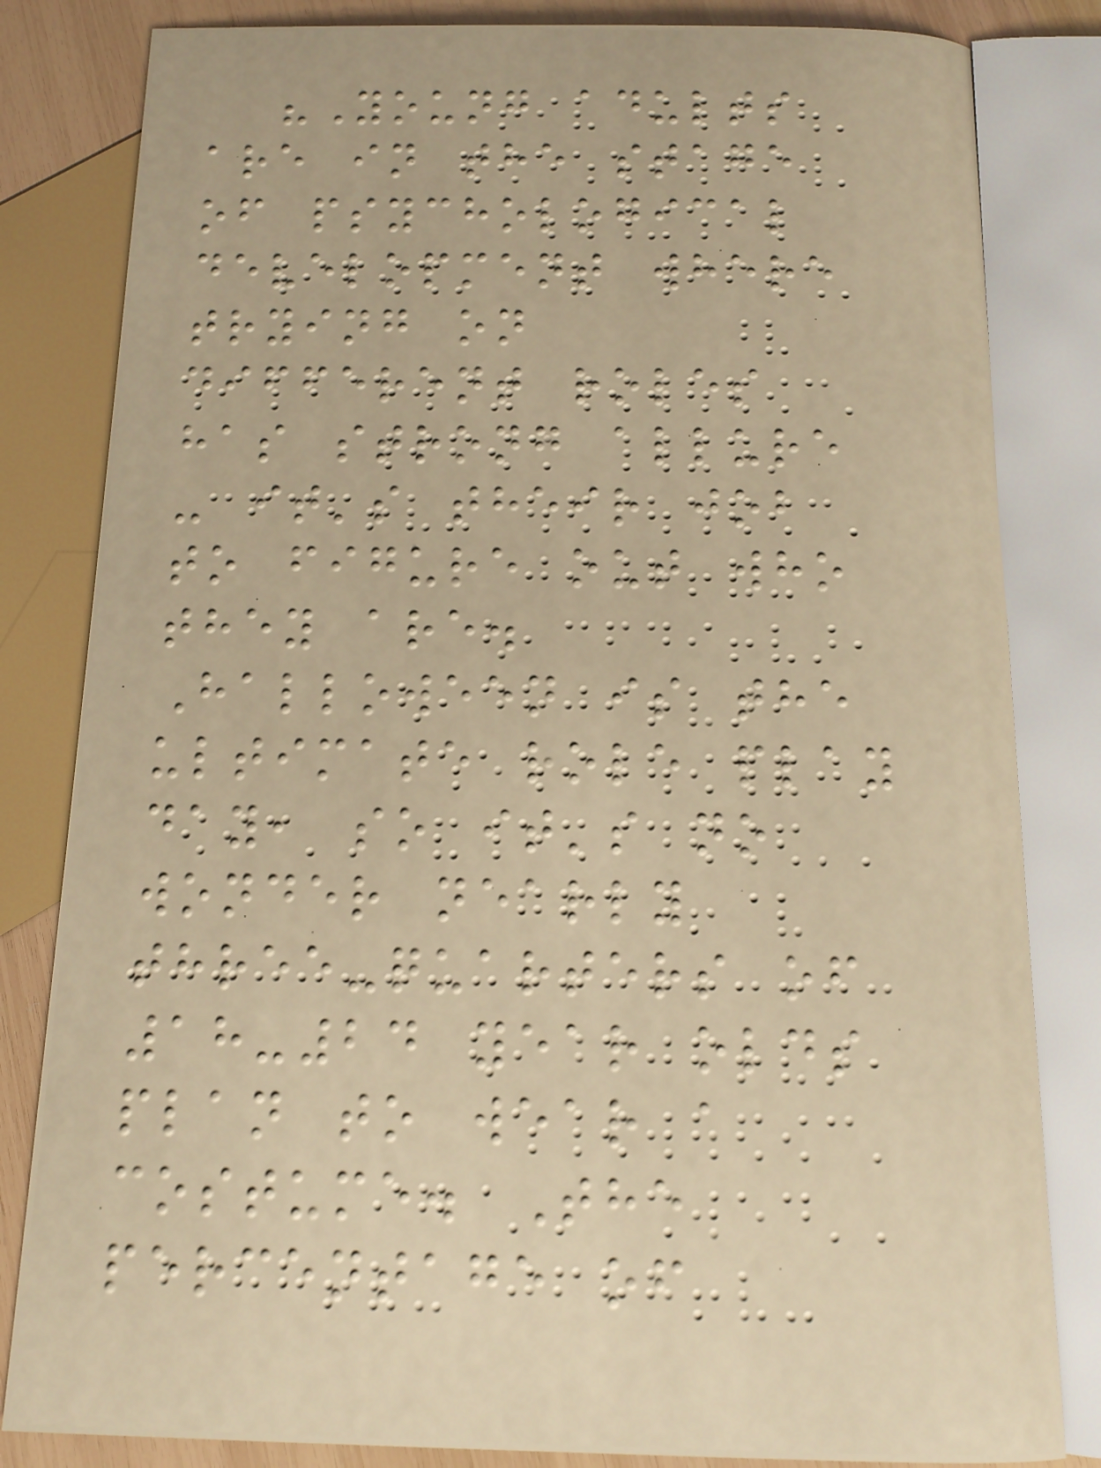"Young adults
are in the stage
of psychological
development where
trying on
different roles
has strong allure
- it's their job
to figure out who
they are.
Halloween is the
ultimate role play
day, so it's no
wonder nearly
three-quarters of
18-24 year olds
plan to wear a
costume. The
percentage of
